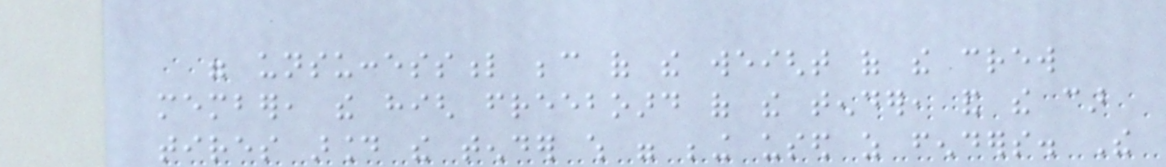were unsuccessful because of the weight of the crew
member, the high freeboard of the tender, and the car
tires around the tender which were being used as fenders. The
